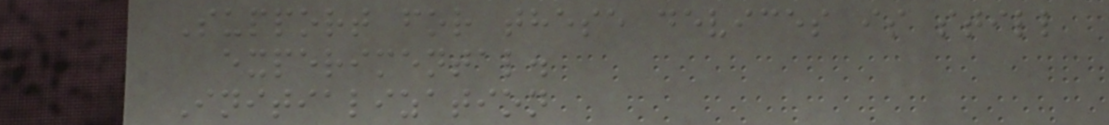Support for these devices is still
experimental.
Initialization
